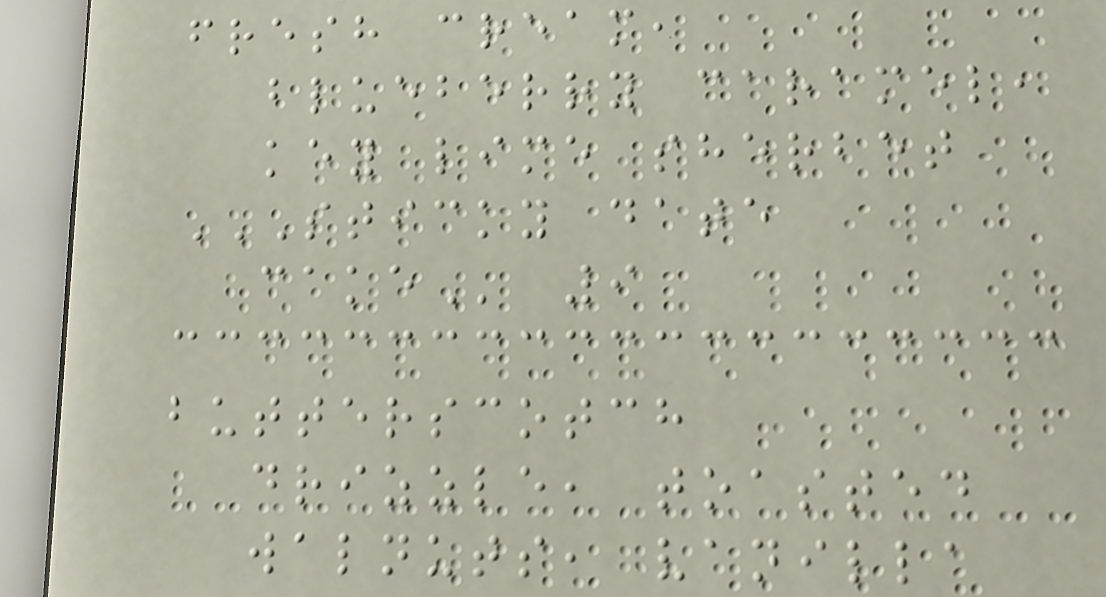fresh cream,
blueberry caramel,
key lime sherbet
STICKY DATE
CAKE 9
butterscotch
drizzle, toasted
walnuts, vanilla
